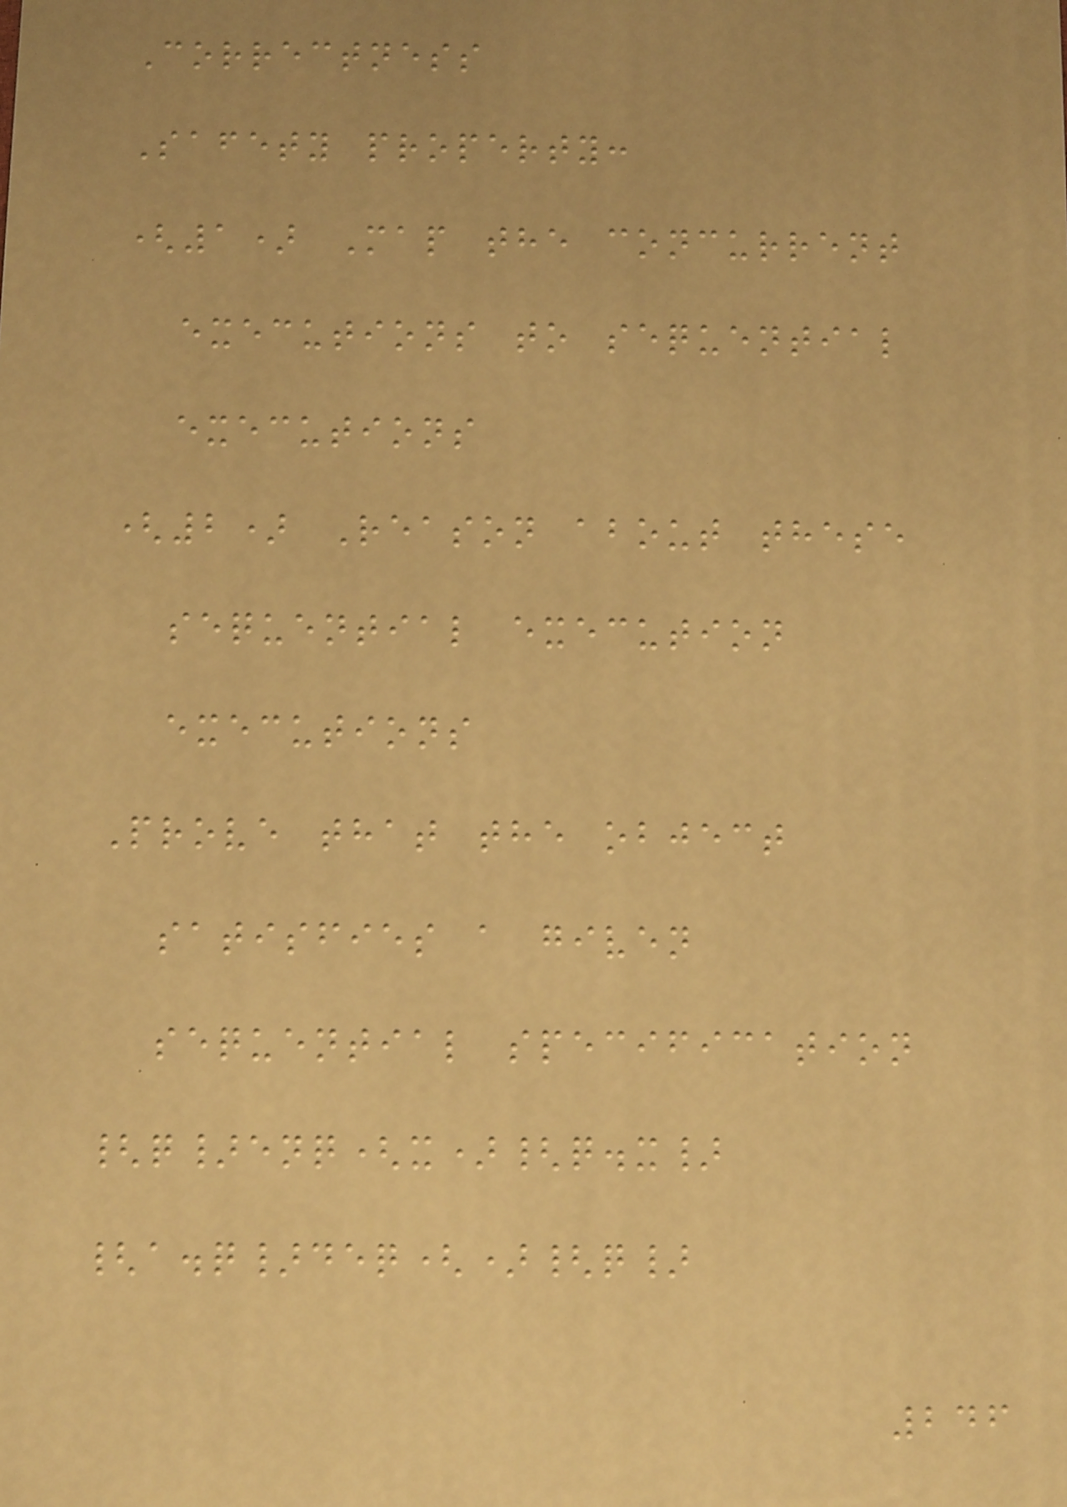Correctness
Safety property:
(1) Map the concurrent
executions to sequential
executions
(2) Reason about these
sequential execution
executions
Prove that the object
satisfies a given
sequential specification
{q}enq(x){q.x}
{a.q}deq(){q}
246
